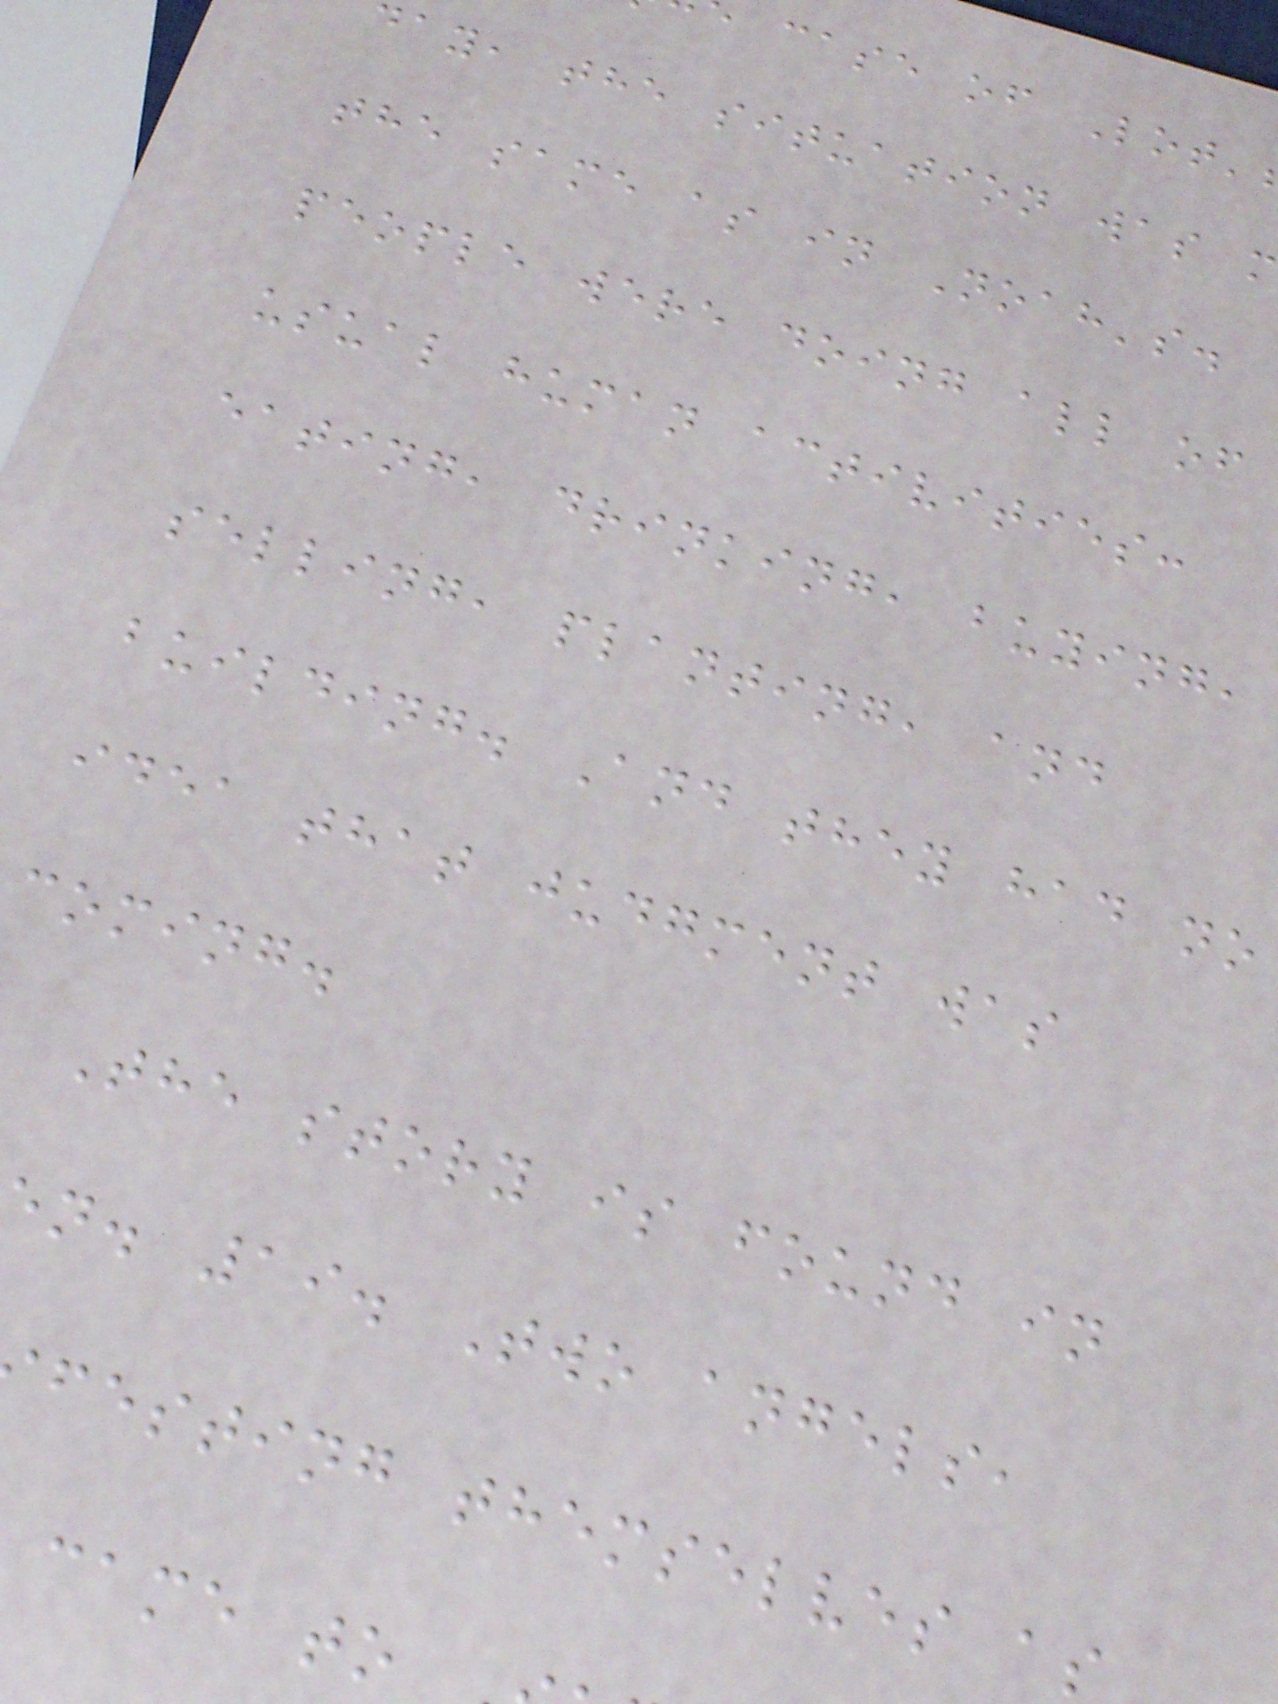case of Lot'
day, the situation was m
the same as in Noah's.
people were doing all of
usual human activities:
eating, drinking, buying,
selling, planting, and
building. And they had no
idea that judgment was
coming.
The story is found in
n. 19. Two angels,
festing themselves as
came to
